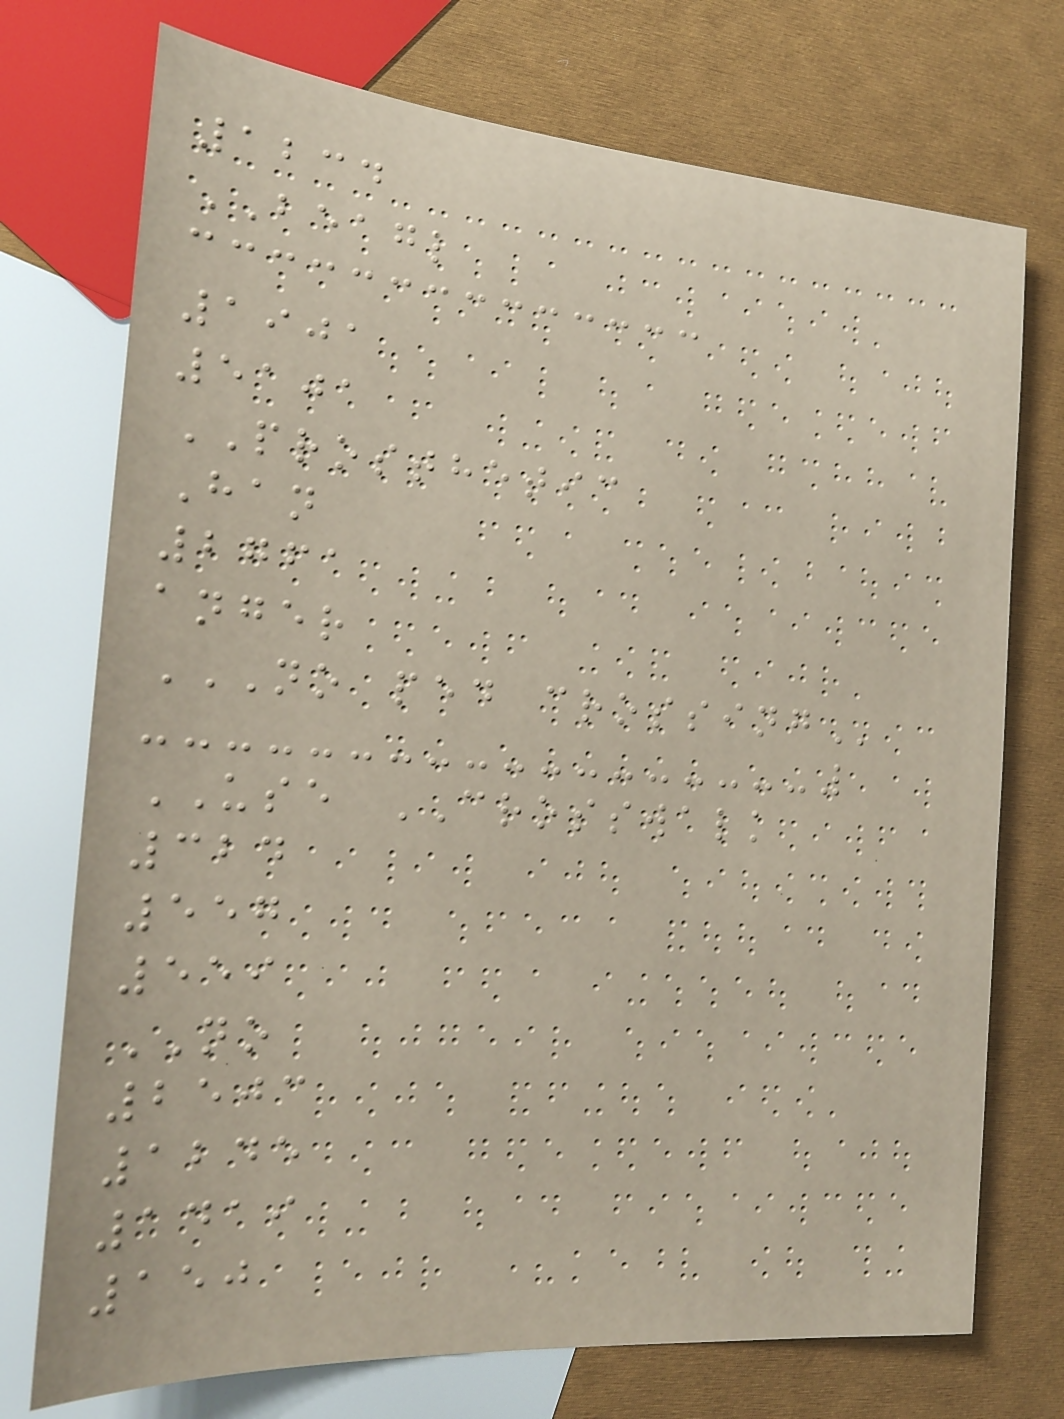1234
BEAGL
1901
5101
PROSTHETIC
Han
2761
anger
NO PED CROSSING
USE CROSSWALK
324
557
559
NO
2503
1245
1419
150
